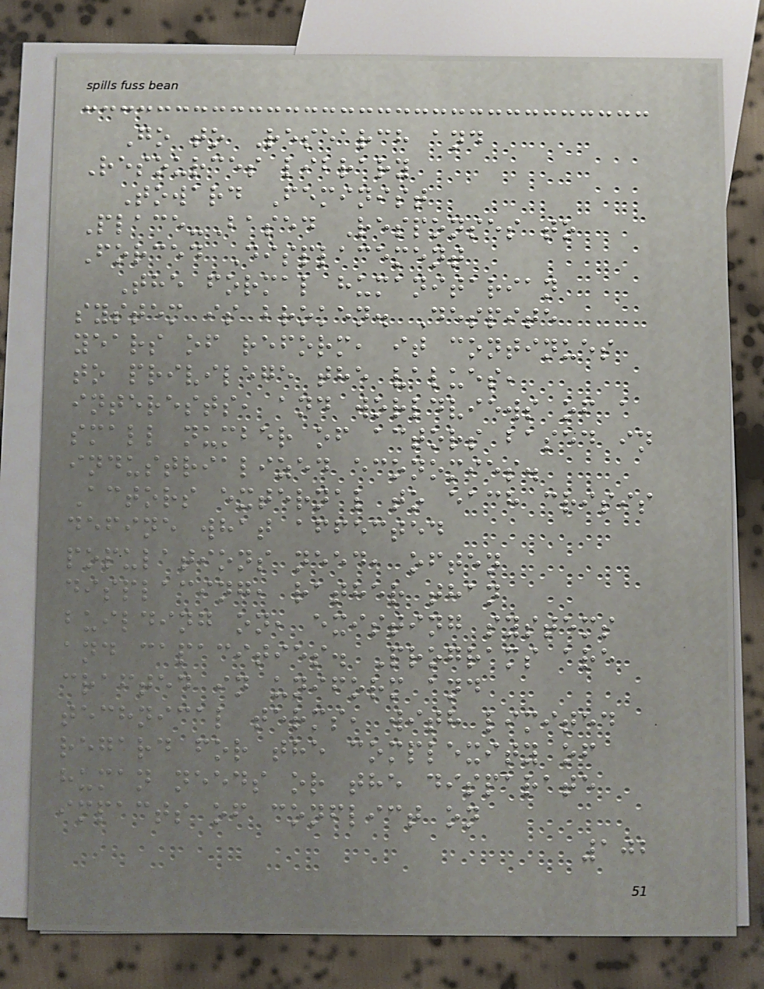Go to Research and
Resources library
Toward Feminist
Place-Based Responses to
Forced Displacement
The formal humanitarian
system is broken. Despite
years of reform, it continues
to privilege the values,
interests, and worldviews of a
small number of actors based in
industrialized economies.
Actors external to each crisis
define what affected
populations need, often
displacing, rather than
building on, existing systems
and capacities. Programs are
crafted in uniform and
technical terms, with limited
regard for the complexity of
human needs or the disparate
impacts of conflict on
102
